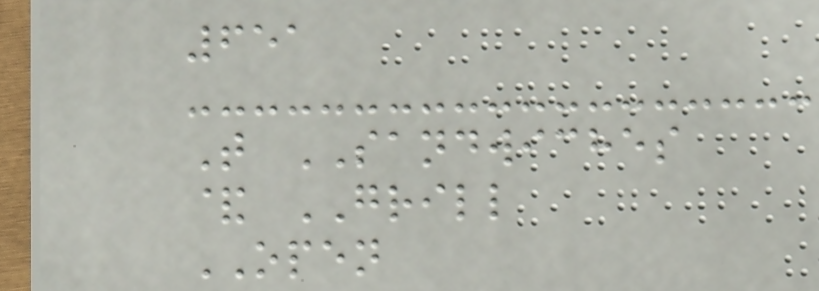651
T SANDWICHES
& GRILL
OPEN
